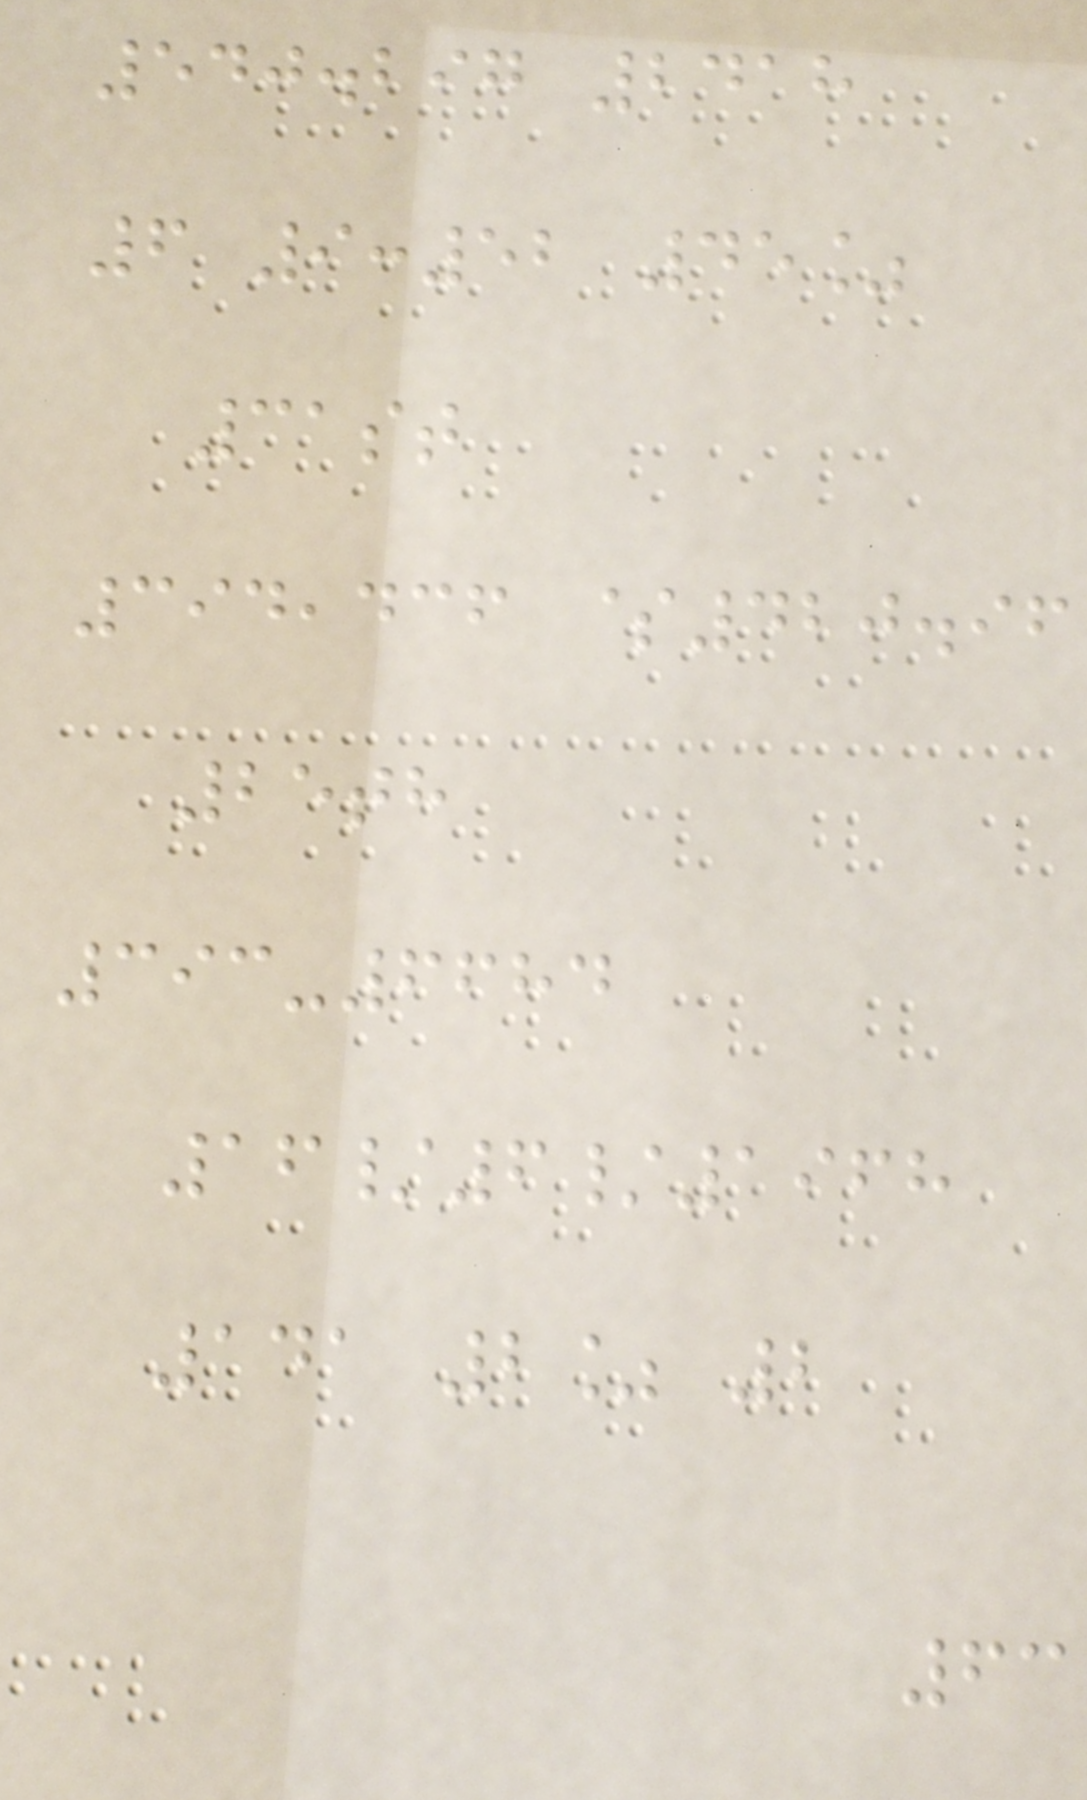540.297 2418
6 9:52 45%
31st
394,436 $420.96
25th
393-6684
16/6/1968
141 2% 2
63
